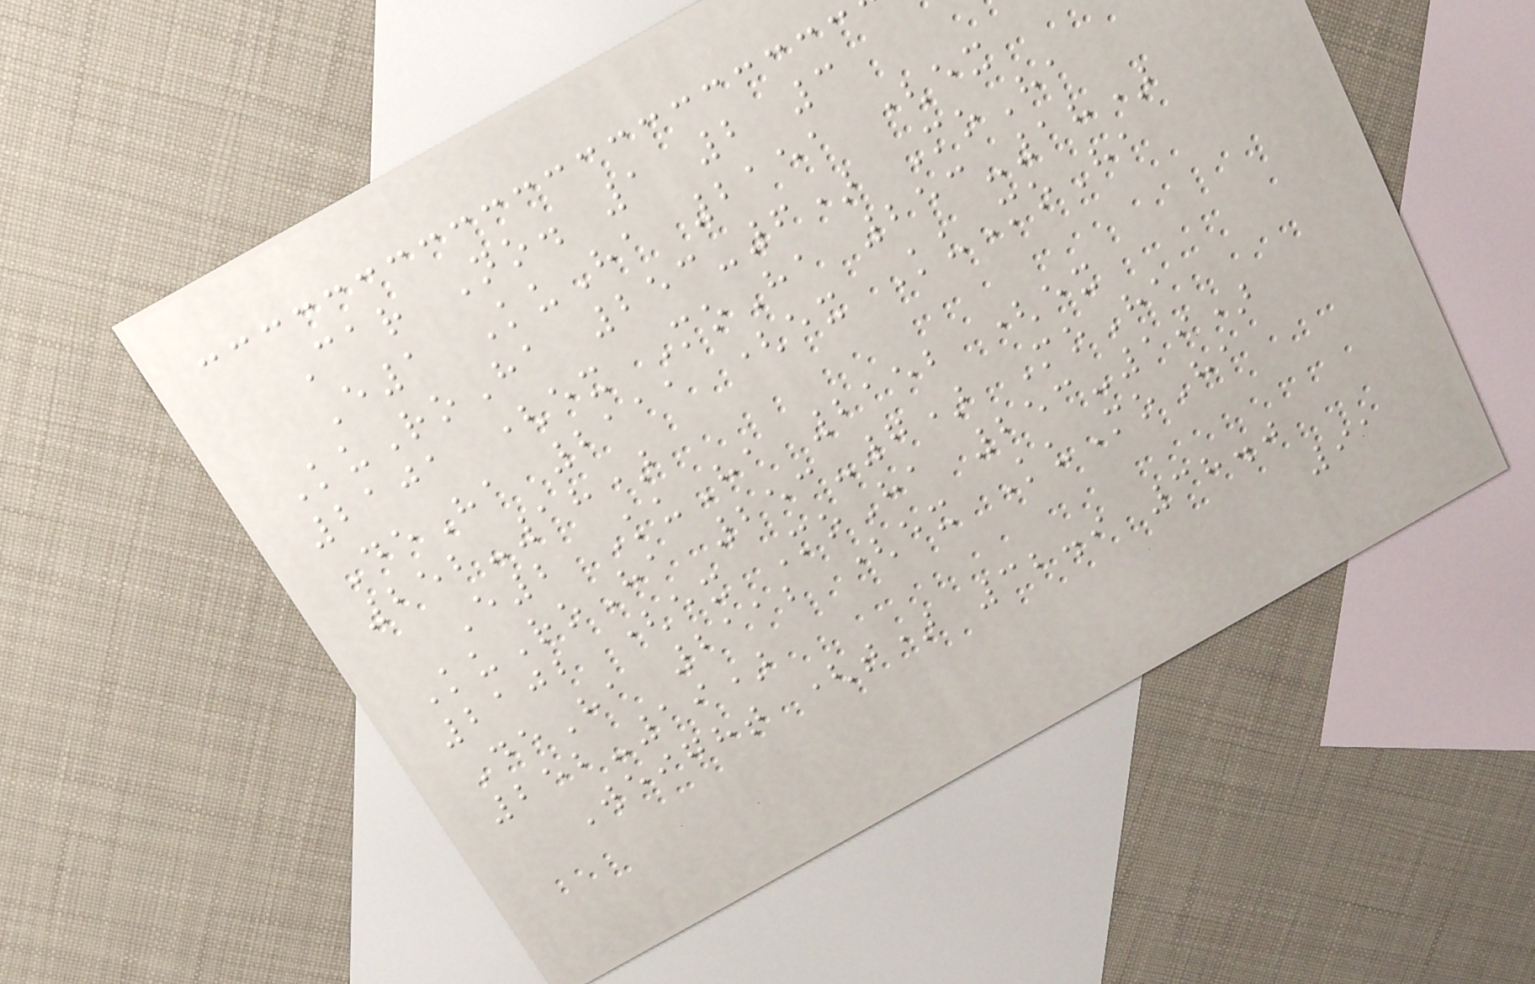Car No. 1 2 3
E1 KuHa 2151 (ex
KuRoHa 253-6) MoHa
2101 (ex MoHa 253-18)
DeHa 2111 (ex KuMoHa
252-18)
E2 KuHa 2152 (ex
KuRoHa 253-7) MoHa
2102 (ex MoHa 253-19)
DeHa 2112 (ex KuMoHa
252-19)
Weight (t) 32.9 38.0
91
